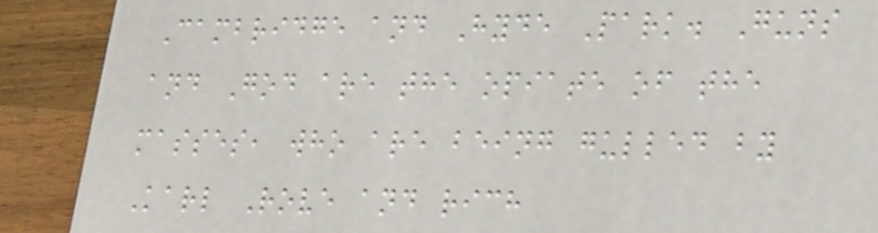Cambridge and Hyde Park. Guns
and God are the opiate of the
masses, who are being gulled by
Karl Rove and rich
